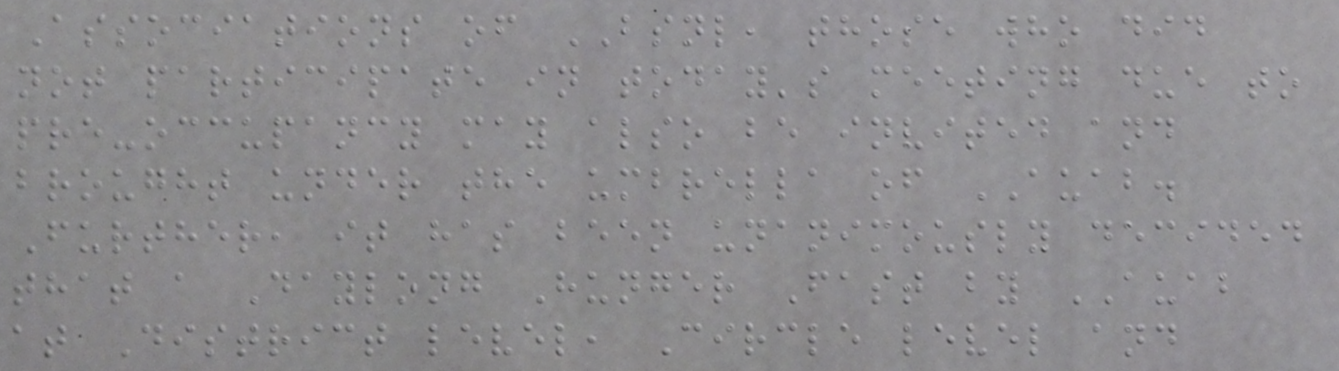Associations of BSNL, those who did
not participate in today's meeting due to
pre-occupancy may also be invited and
brought under the umbrella of AUAB.
Further, it has been unanimously decided
that a Daylong Hunger Fast by AUAB
at District level, Circle level and
